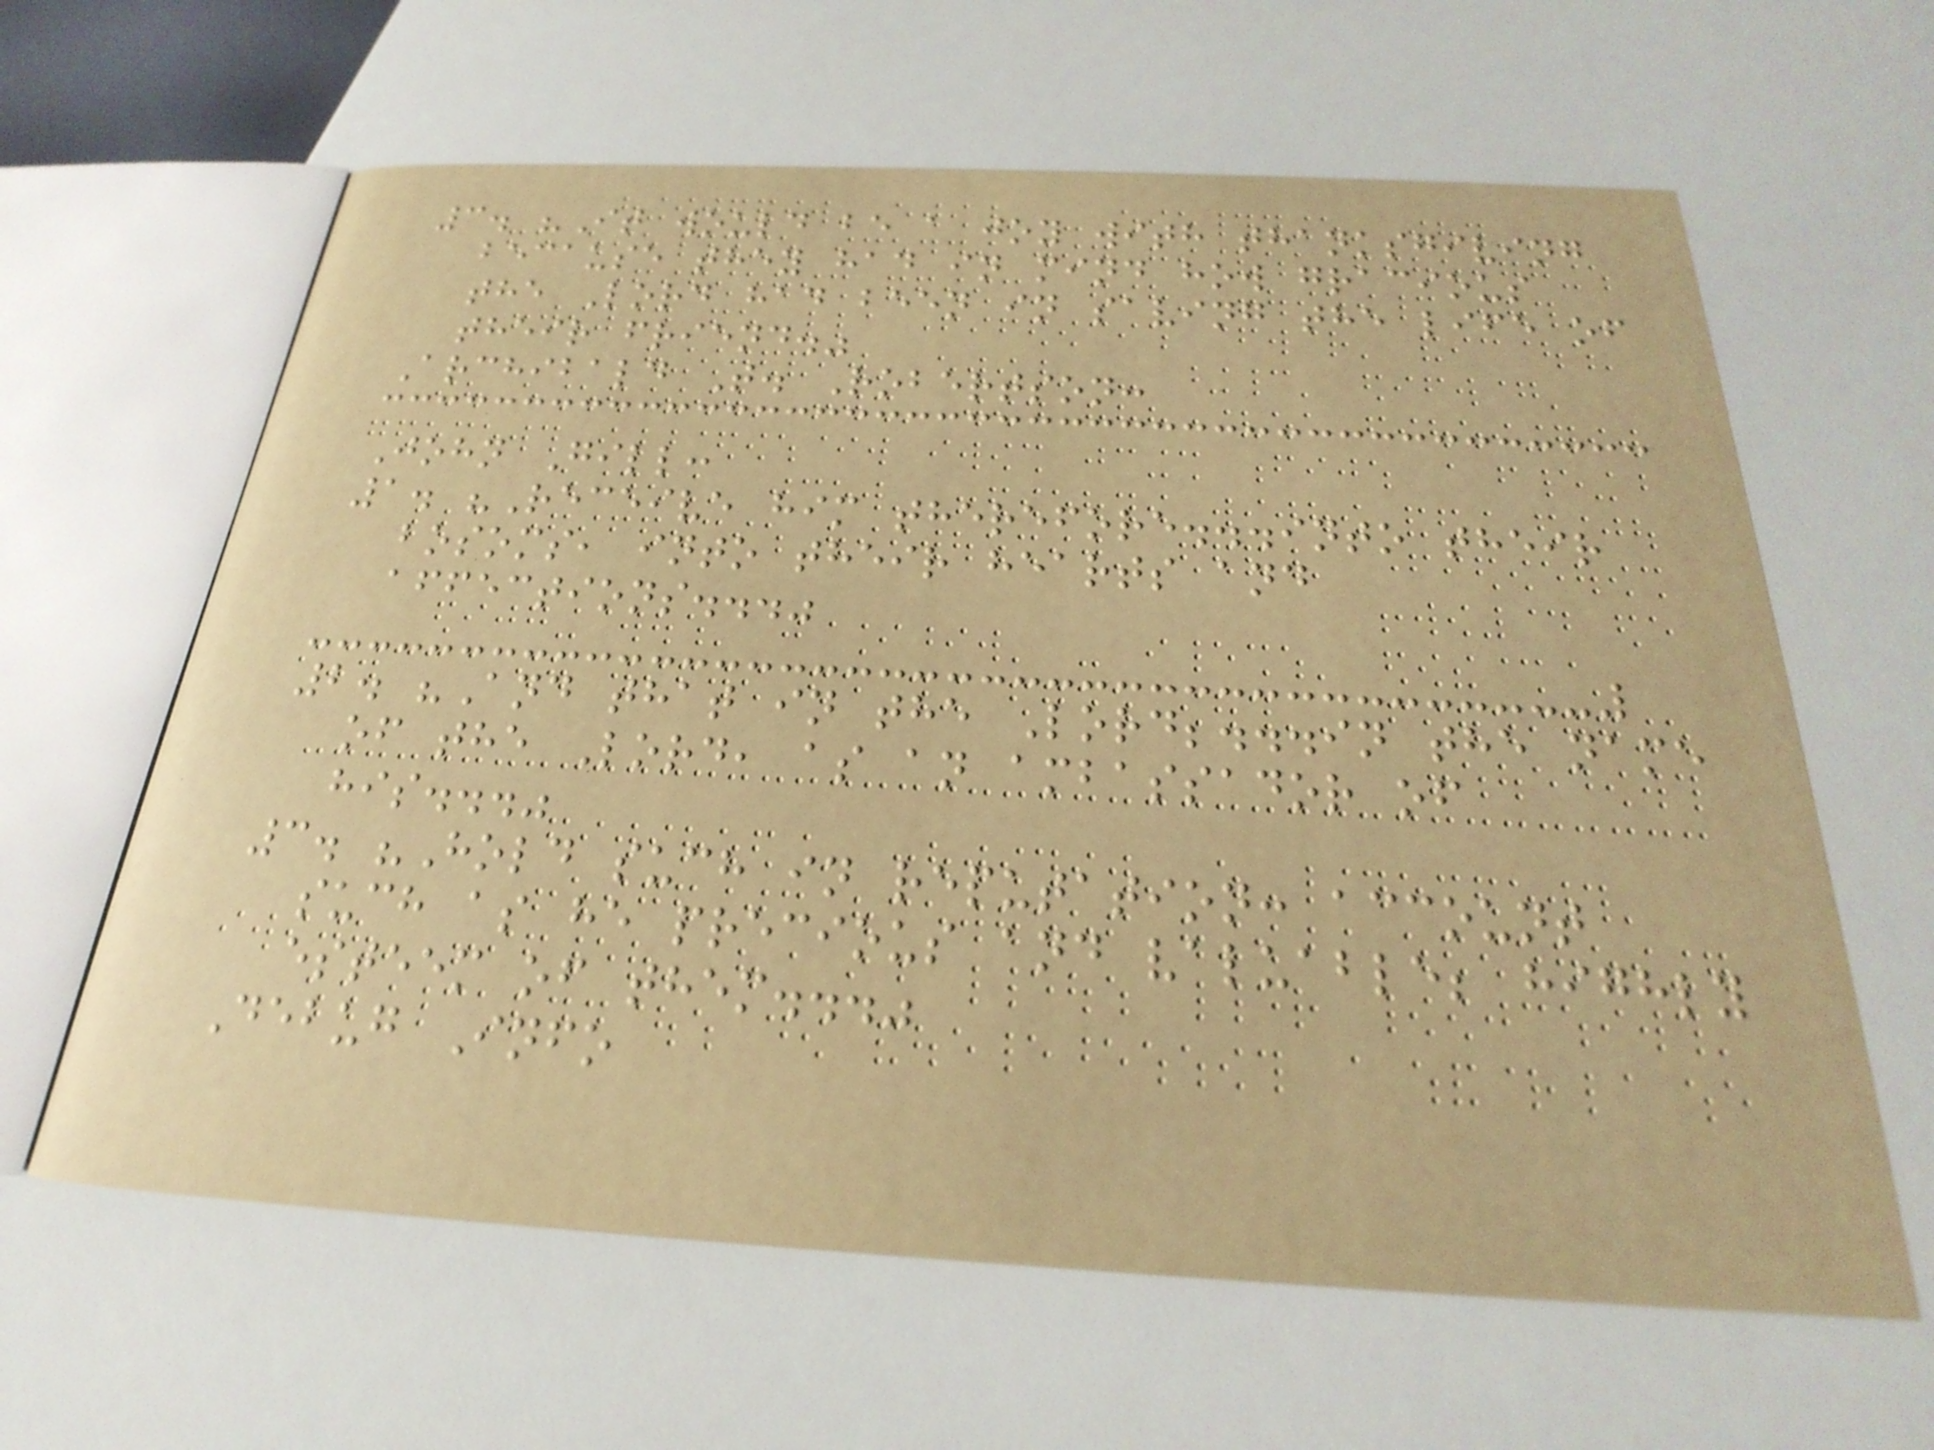3. "It would be a joy with thanksgiving
because they had in mind how gracious
the Lord had been in saving the life of
their friend."
Archibald T. Robertson:
John Gill:
1. "Receive him therefore...into their
bosoms, into their hearts and
affections..."
2. "And that in the Lord;...in the name
of the Lord, as an ambassador of
his..."
3. "Hold such in reputation: account
such as he precious and valuable; highly
esteem of them..."
Debug Info
